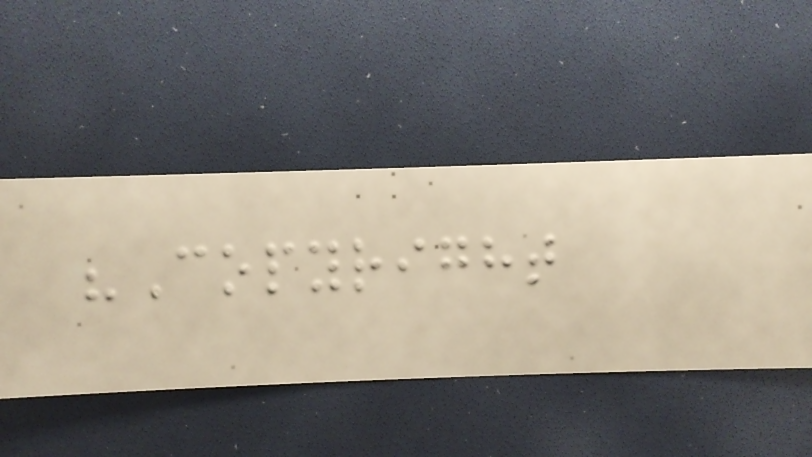"Copyright
